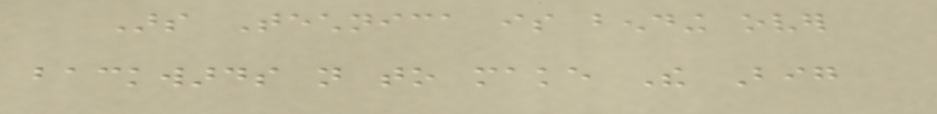Ars Technica is bending over
backwards not to make The Big
